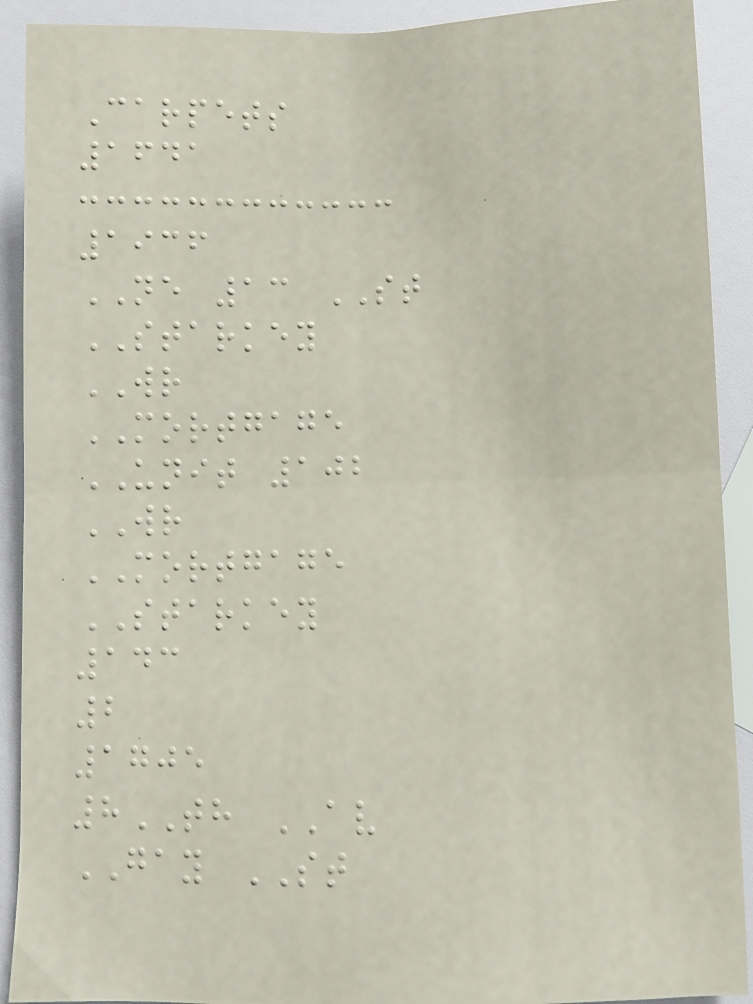Carpets
1641
1936
NE 13 ST
STARKEY
WR
MORTGAGE
UNIT 102
WR
MORTGAGE
STARKEY
143
2
1705
8TH AV
GAY ST
